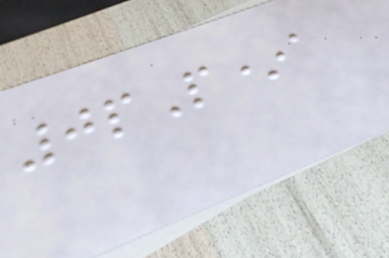0pP*a
